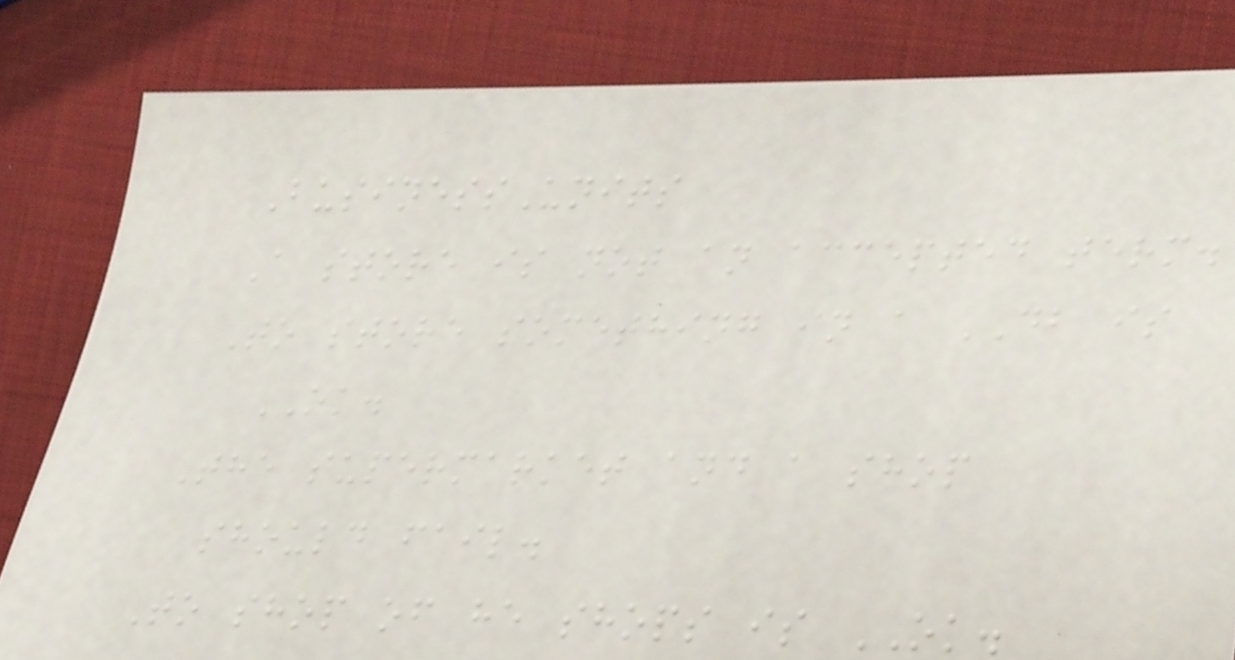BusinessUnits
A store is not an accepted term.
To store something in a DB is
OK.
The supermarket and a shop
should fail.
To shop of he shops is OK.
